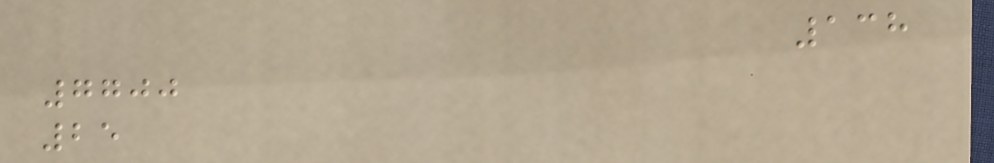138
7700
25
